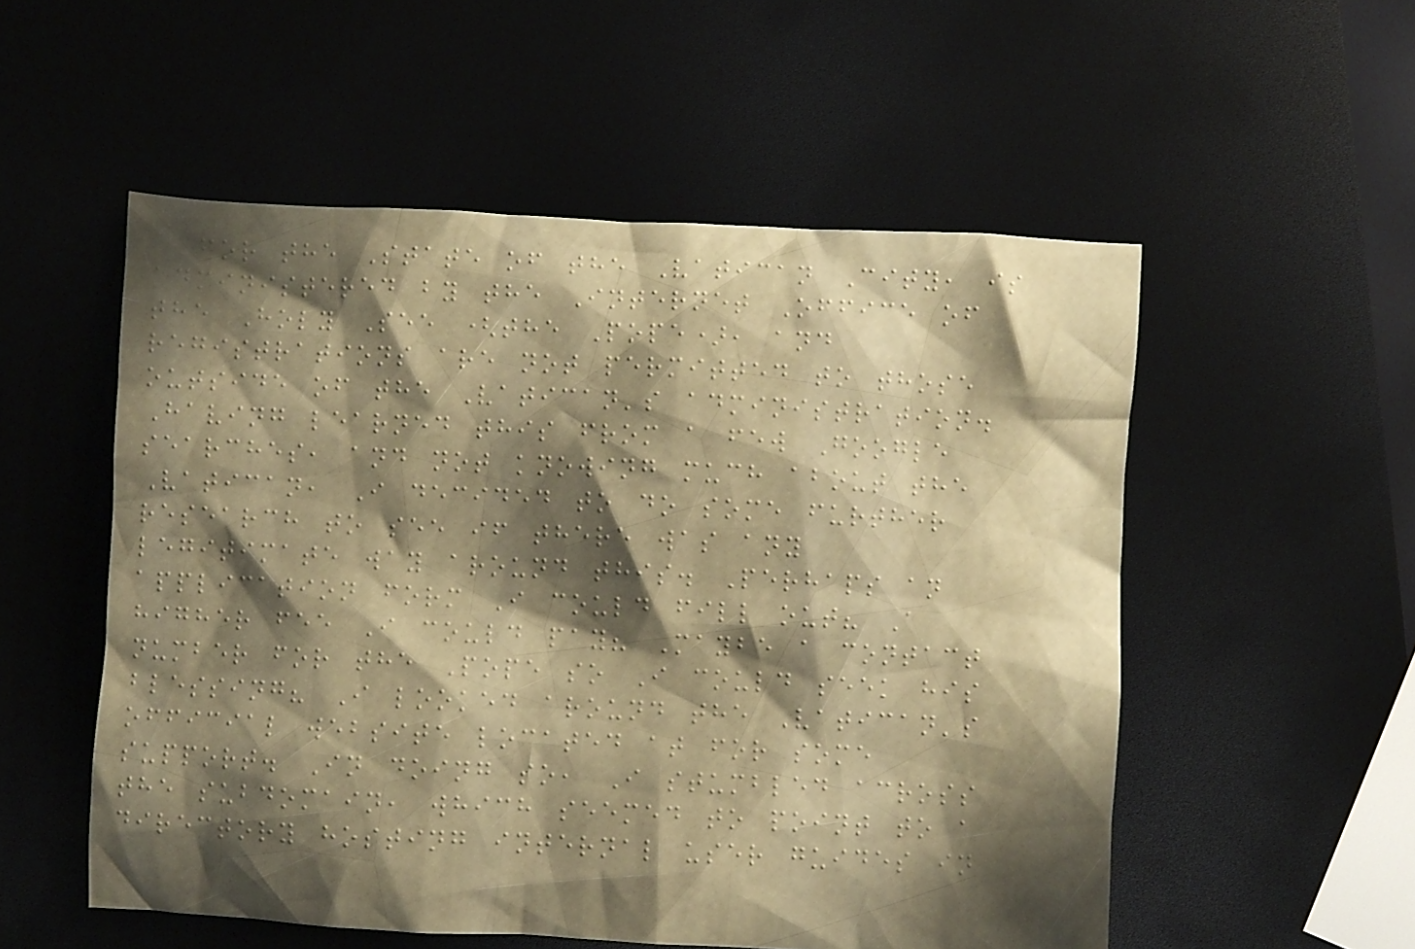for the State of the Vatican City, is
administered by the Internet Office of
the Holy See (the Pope), and
registrations are not permitted to those
outside of the Vatican's administration.
Having learned this from a few Google
searches, and not knowing much about the
Vatican, I decided to do some further
research to see if there was any
legitimate way around this. Perhaps an
application form I could fill out? A
higher fee I could pay? Maybe a contact
number for the Pope so I could seek his
blessing? I looked around the Vatican's
official website located at for some
support. In doing so, I stumbled across
the subdomain, which seemed to point to a
directory hosting internal user guides in
